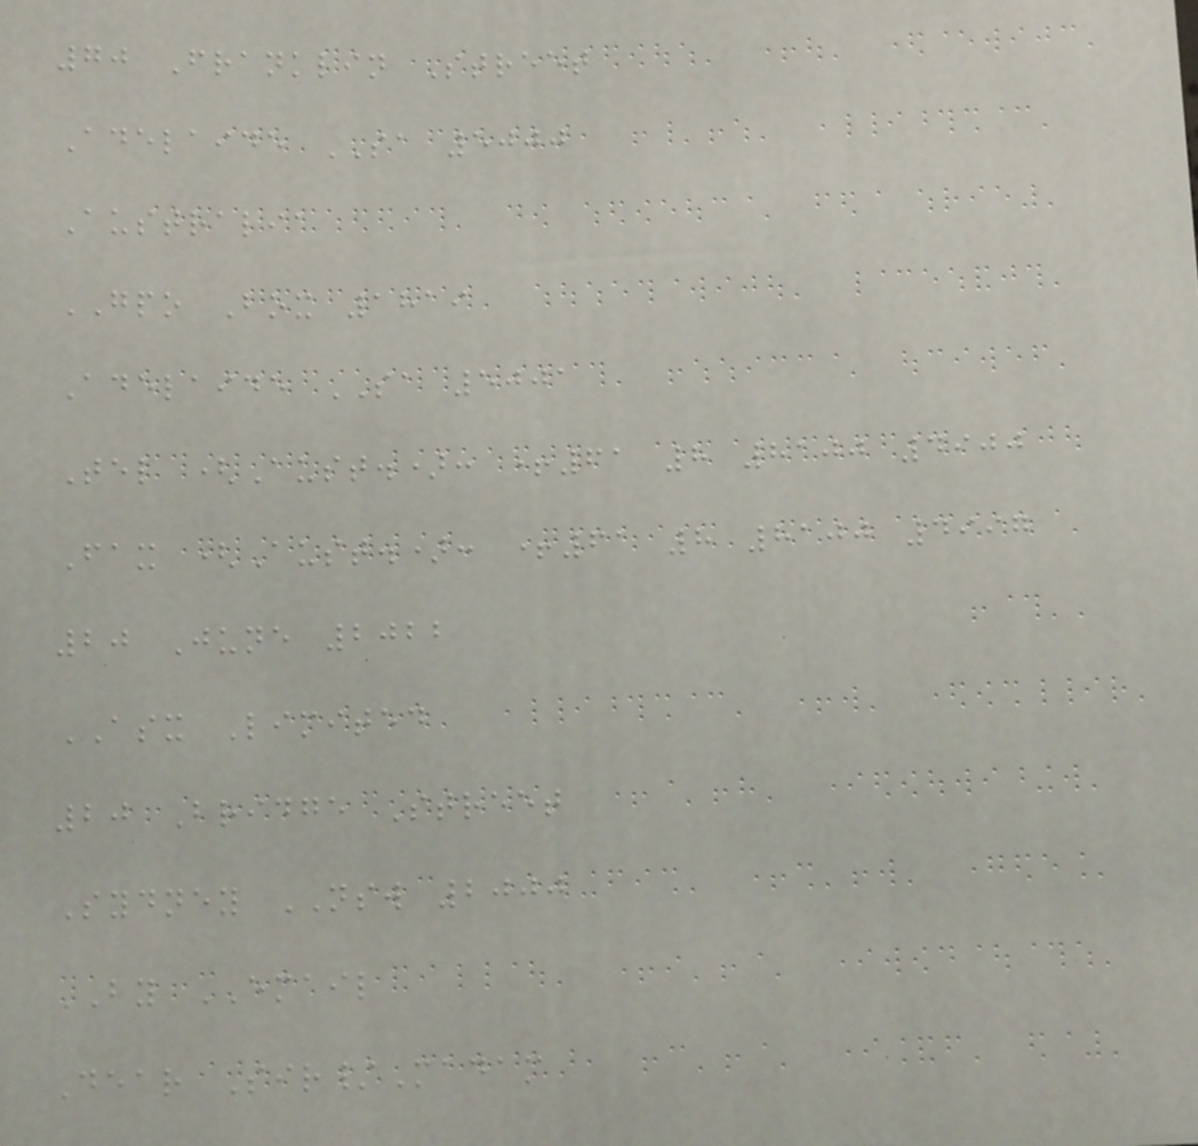70 Franklin Street
Adelaide SA 5000
Australia
GPO Box 1819
Adelaide SA 5001
Tel (Aust.): +61 8 8100 4900
Fax (Aust.): +61 8 8100 4997
20 June 2022
ASX Limited
20 Bridge Street
Sydney NSW 2000
BY EMAIL
Dear Sir/Madam
